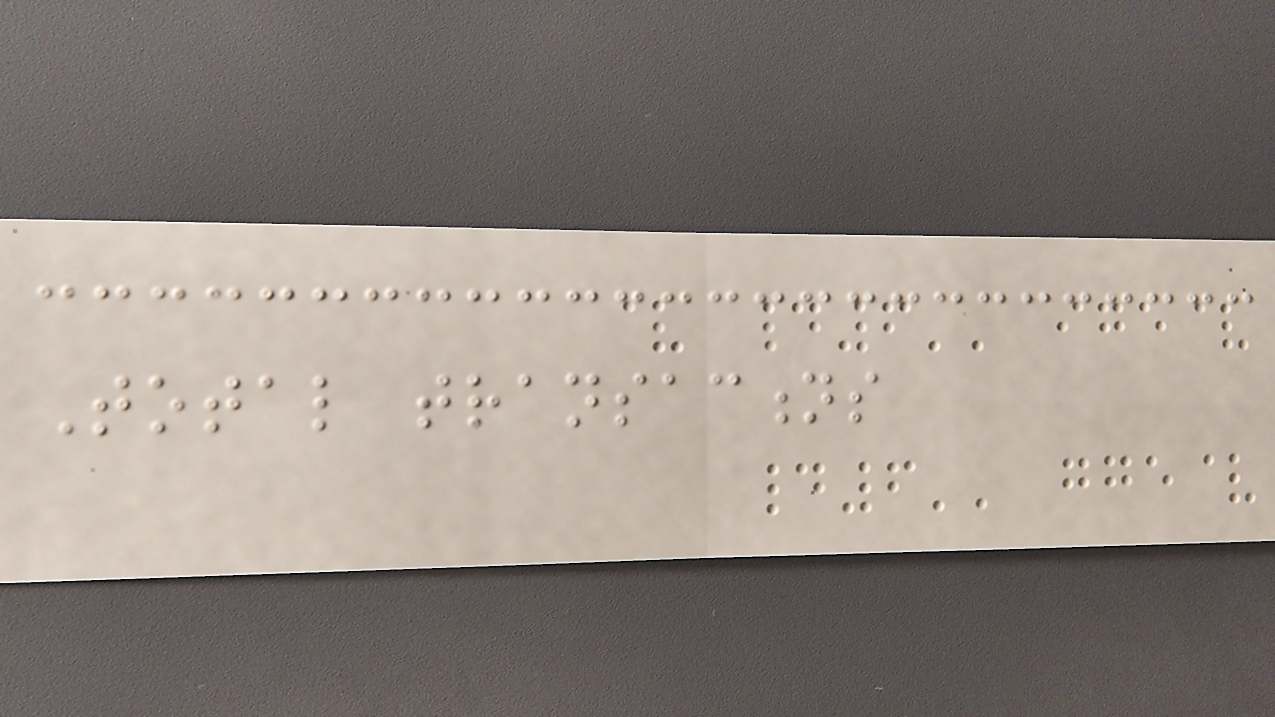Total transactions
